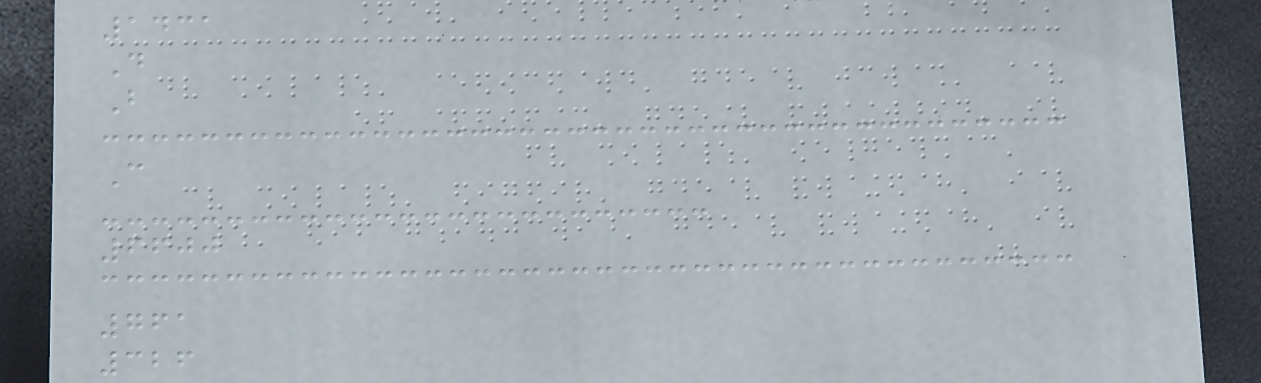1431
D
B
C
6600
761
326
